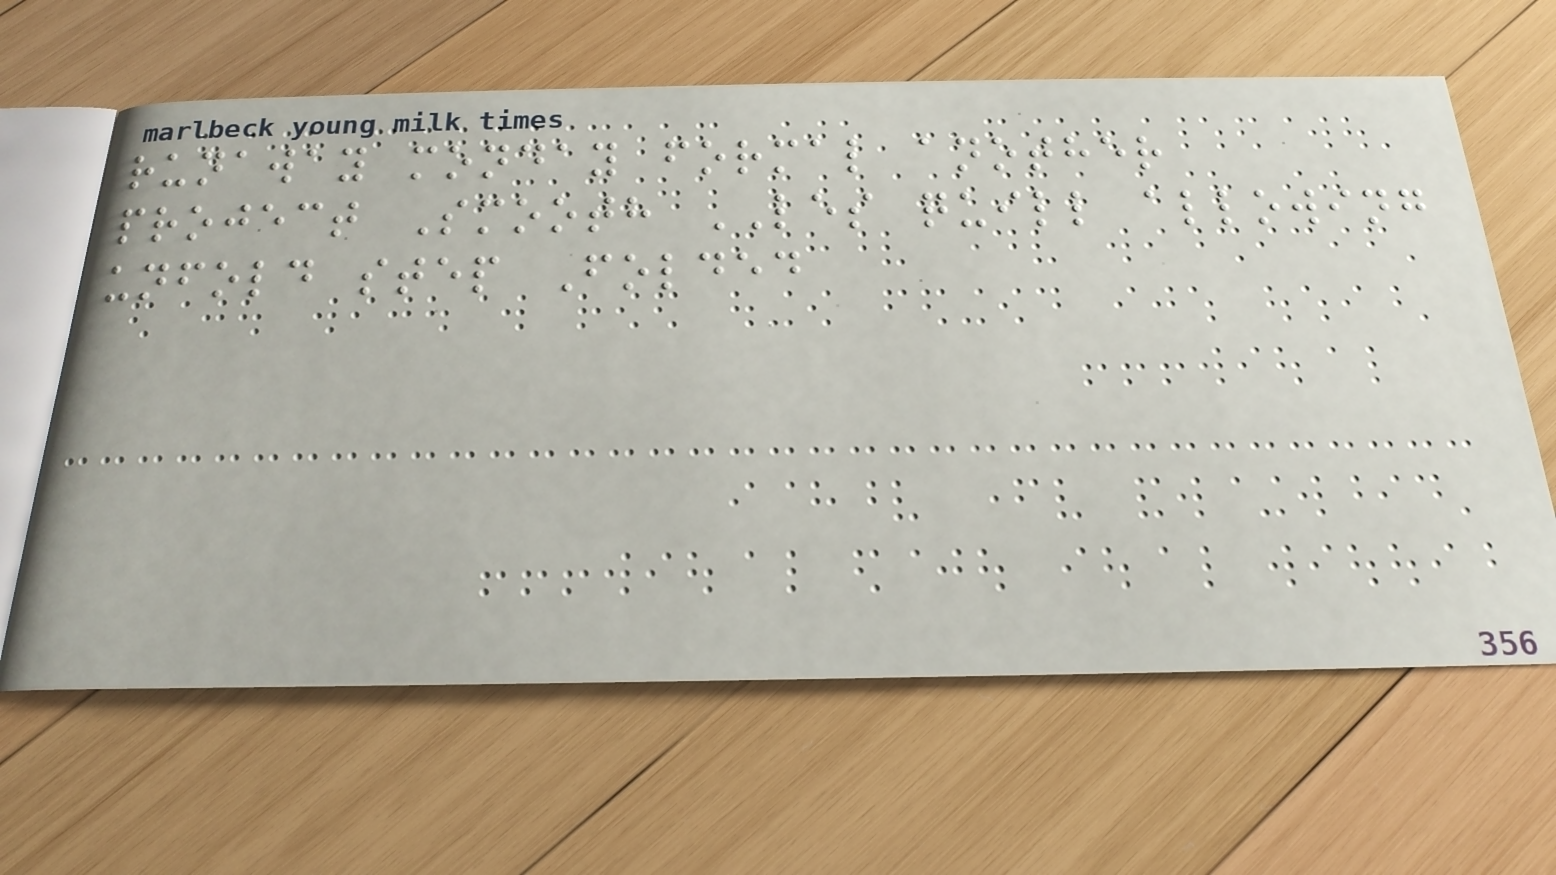runaway monday formal another
project Smooth LES quill allowing
unfold step Folded
